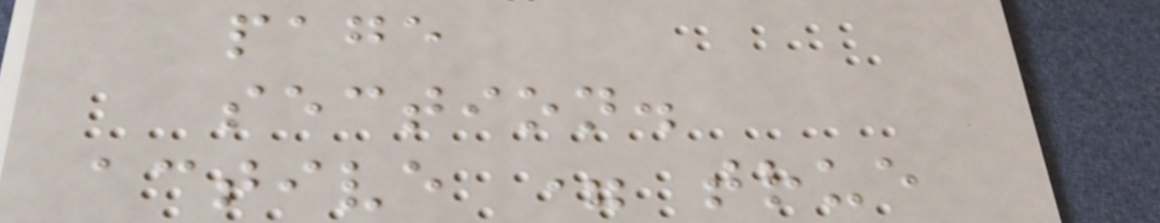page
section.
active = true
